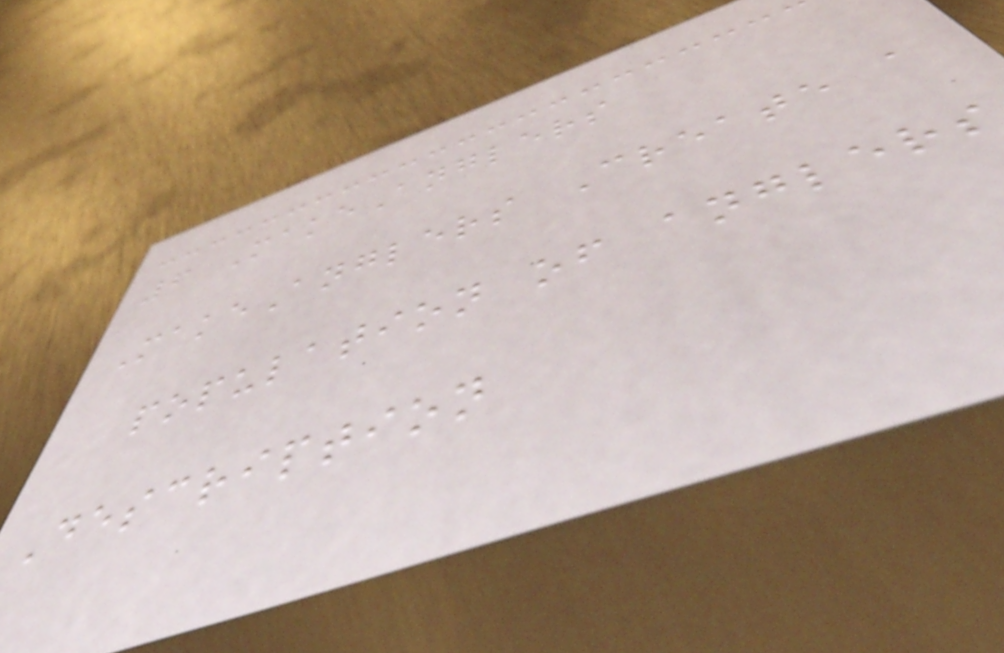6 MakeAnglers
MakeAnglers Create a
population of anglers
Description
